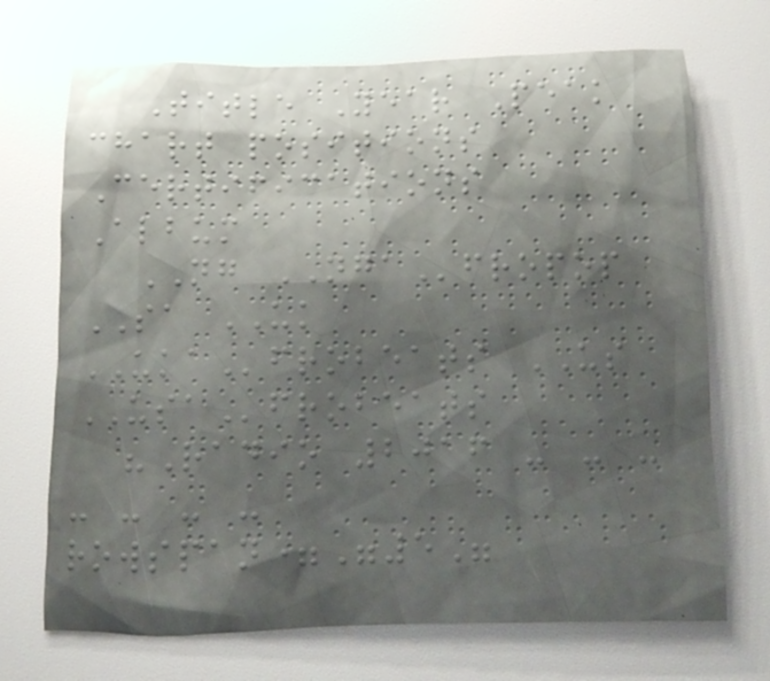Title Year Peak
chart positions
Certifications
Album
NG NGAfropop
SA UK
UKAfrobeats US
USAfrobeats
"Radio 2016 - - -
- - - -
rowspan="5"
